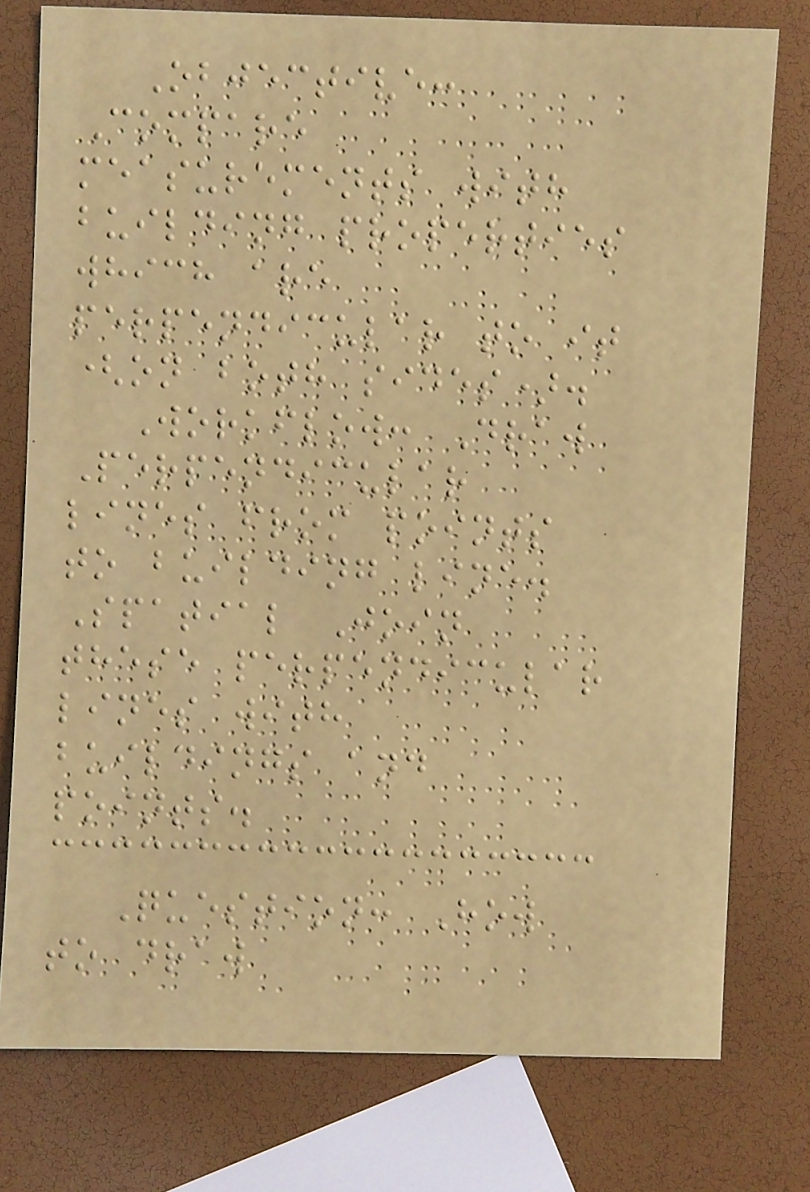Objective:
Compare
measurements with
building properties
which are
perpendicular to it
(on both sides).
Workflow: Draw
Perpendicular
lines from points
to building line.
Spatial Join
these perpendicular
lines with
buildings and
points.
Question: How
to draw
